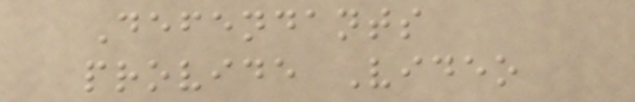Defendants
provide Video
